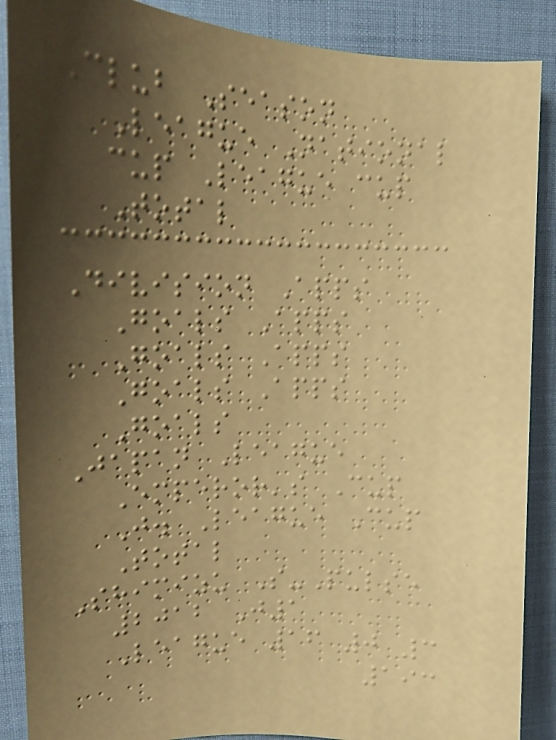Club Season
League National
cup League cup
Total
Division Apps
Goals Apps
Goals Apps
Goals Apps
Goals
Japan League
Emperor's Cup
J. League Cup
Total
Shimizu S-Pulse
2012 J1
League 16 0 3
193
